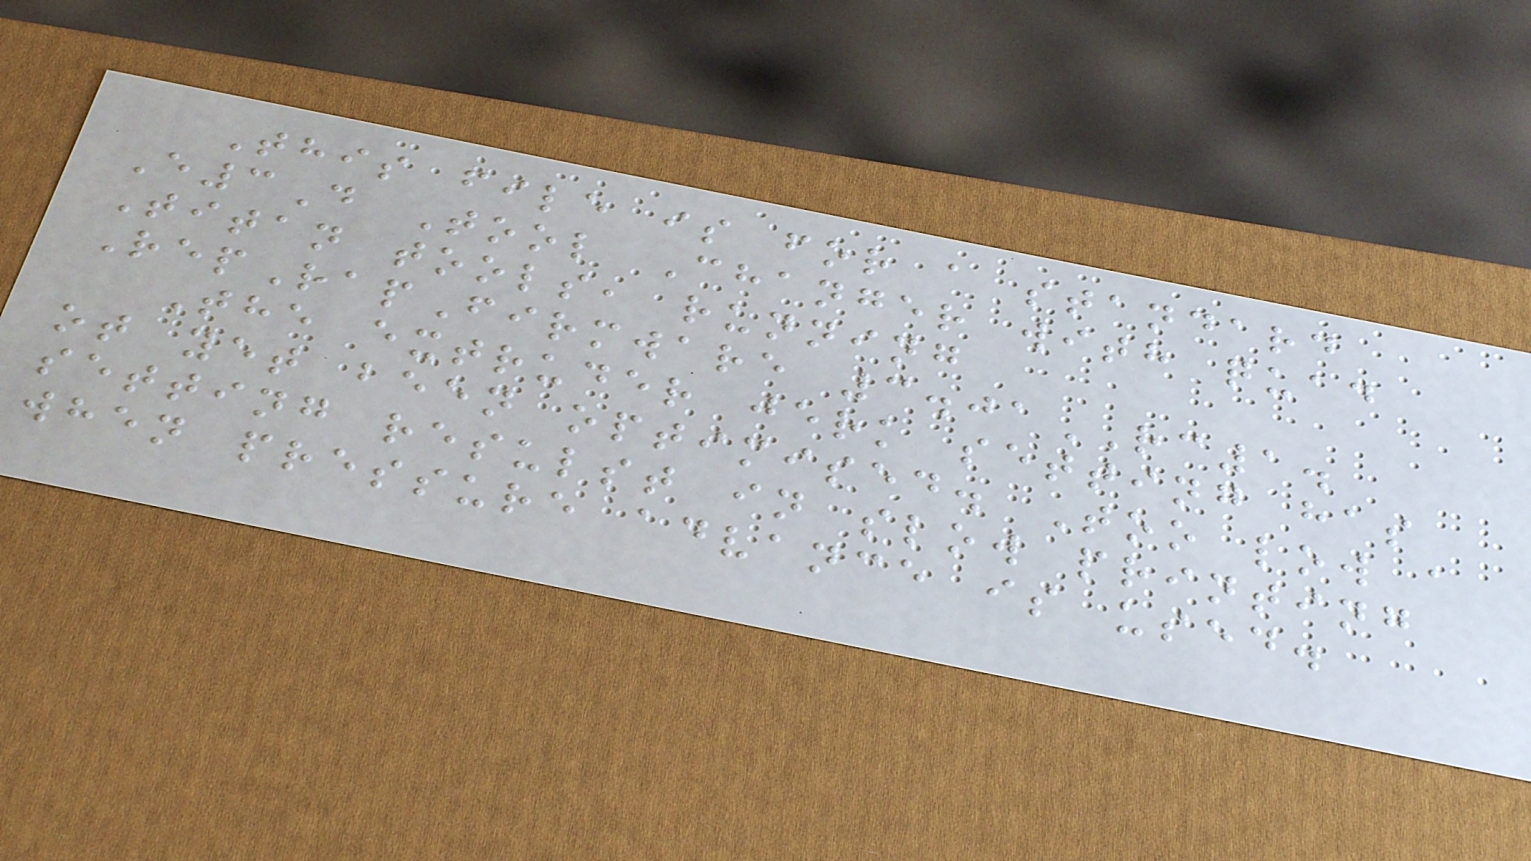This file is for a standard
E3D Tool Changer with quad
Titan tools, running
RepRapFirmware 3.01RC1.
The extruder jerk setting has
ot yet been optimised. Too low a
setting resulst in slow printing
when pressure advance is used.
